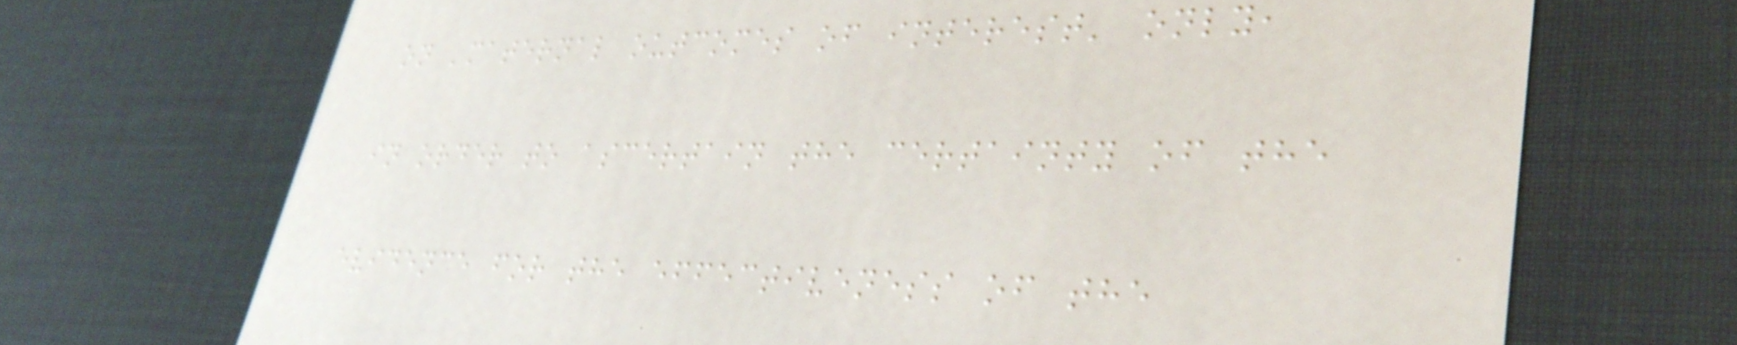on 'maternal outcomes of interest' only,
in order to ascertain the certainty of the
evidence for the effectiveness of the
